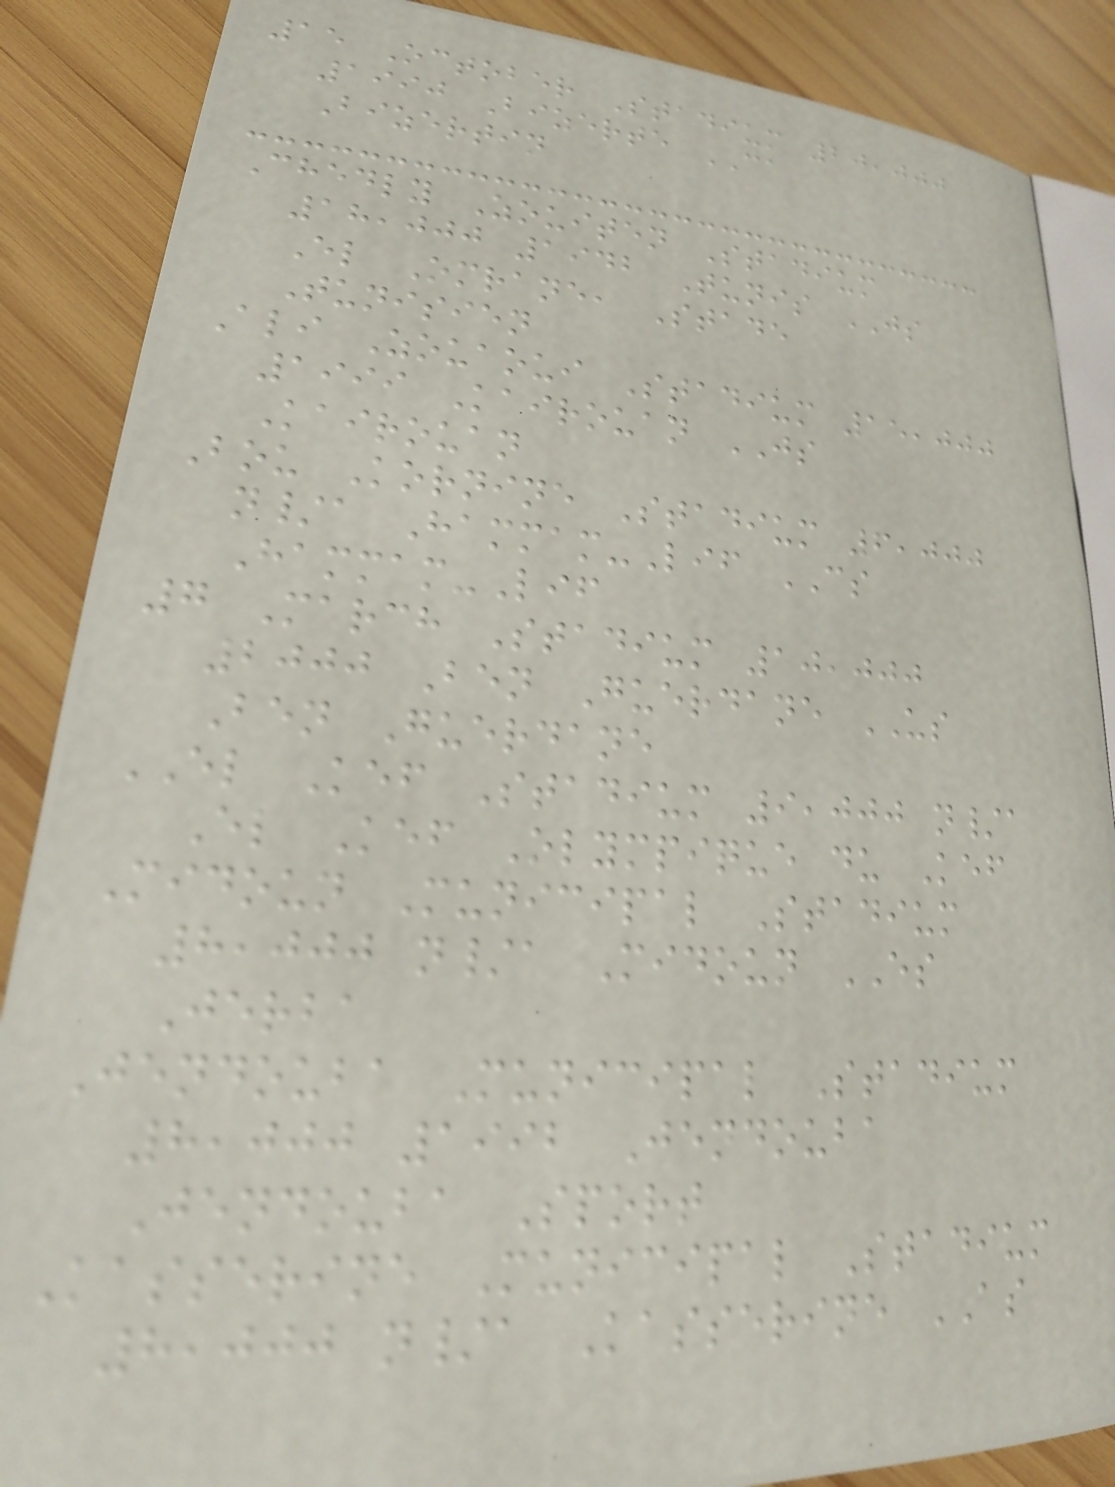15 October Stadium 20,000
1990 Bizerte CA
Bizertin
Chedly Zouiten Stadium
18,000 1942 Tunis JS
El Omrane, Stade
Tunisien
Ali Zouaoui Stadium 15,000
1999 Kairouan JS
Kairouan
Bou Kornine Stadium 6,000
n/a Hammam-Lif CS
Hammam-Lif
7 March Stadium 10,000
2000 Ben Guerdane US
Ben Guerdane
EL Kef Stadium 9,000 n/a
El Kef Olympique du Kef
Midoun Municipal Stadium
8,000 n/a Midoun ES
Jerba
Jendouba Municipal Stadium
8,000 1992 Jendouba
Jendouba Sport
Kasserine Municipal Stadium
8,000 n/a Kasserine AS
